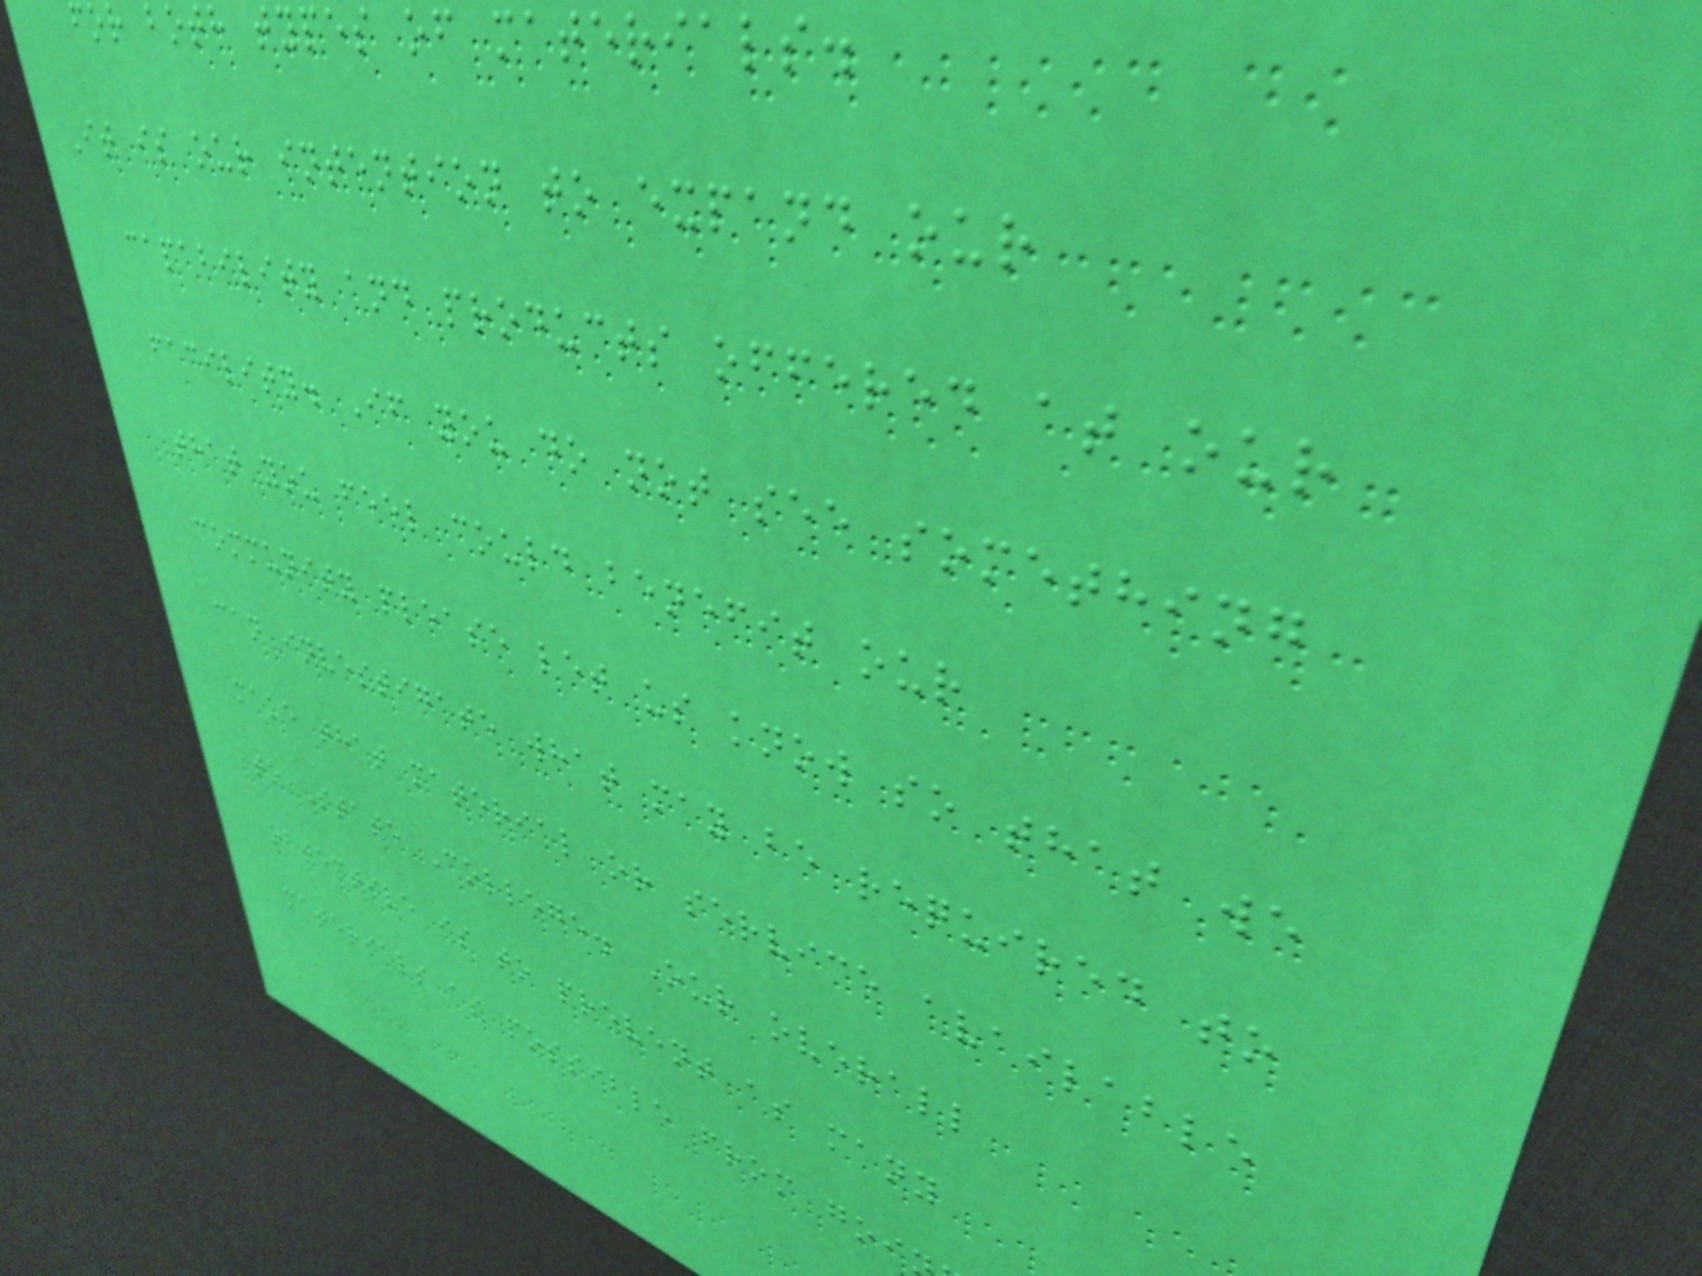for both types of materials.
It is our intention to expand our
capability and products offered at our
facility. If you do not see something
that you feel could benefit our
community please let us know so that we
can investigate what may be required to
make that material or service available
to State College. Our overall
objective is to prevent as many
materials as possible from goi
